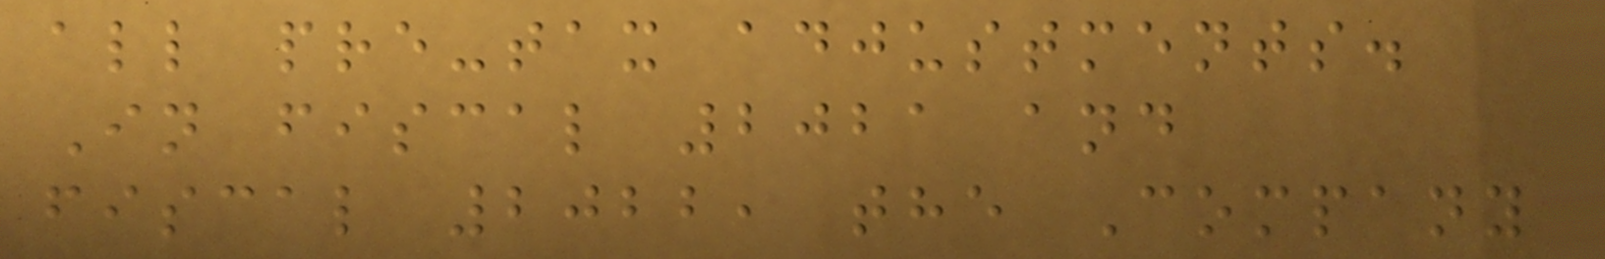all pre-tax adjustments.
In fiscal 2021 and
fiscal 2022, the Company
